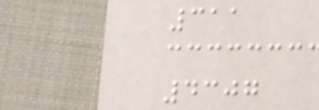311
4307
